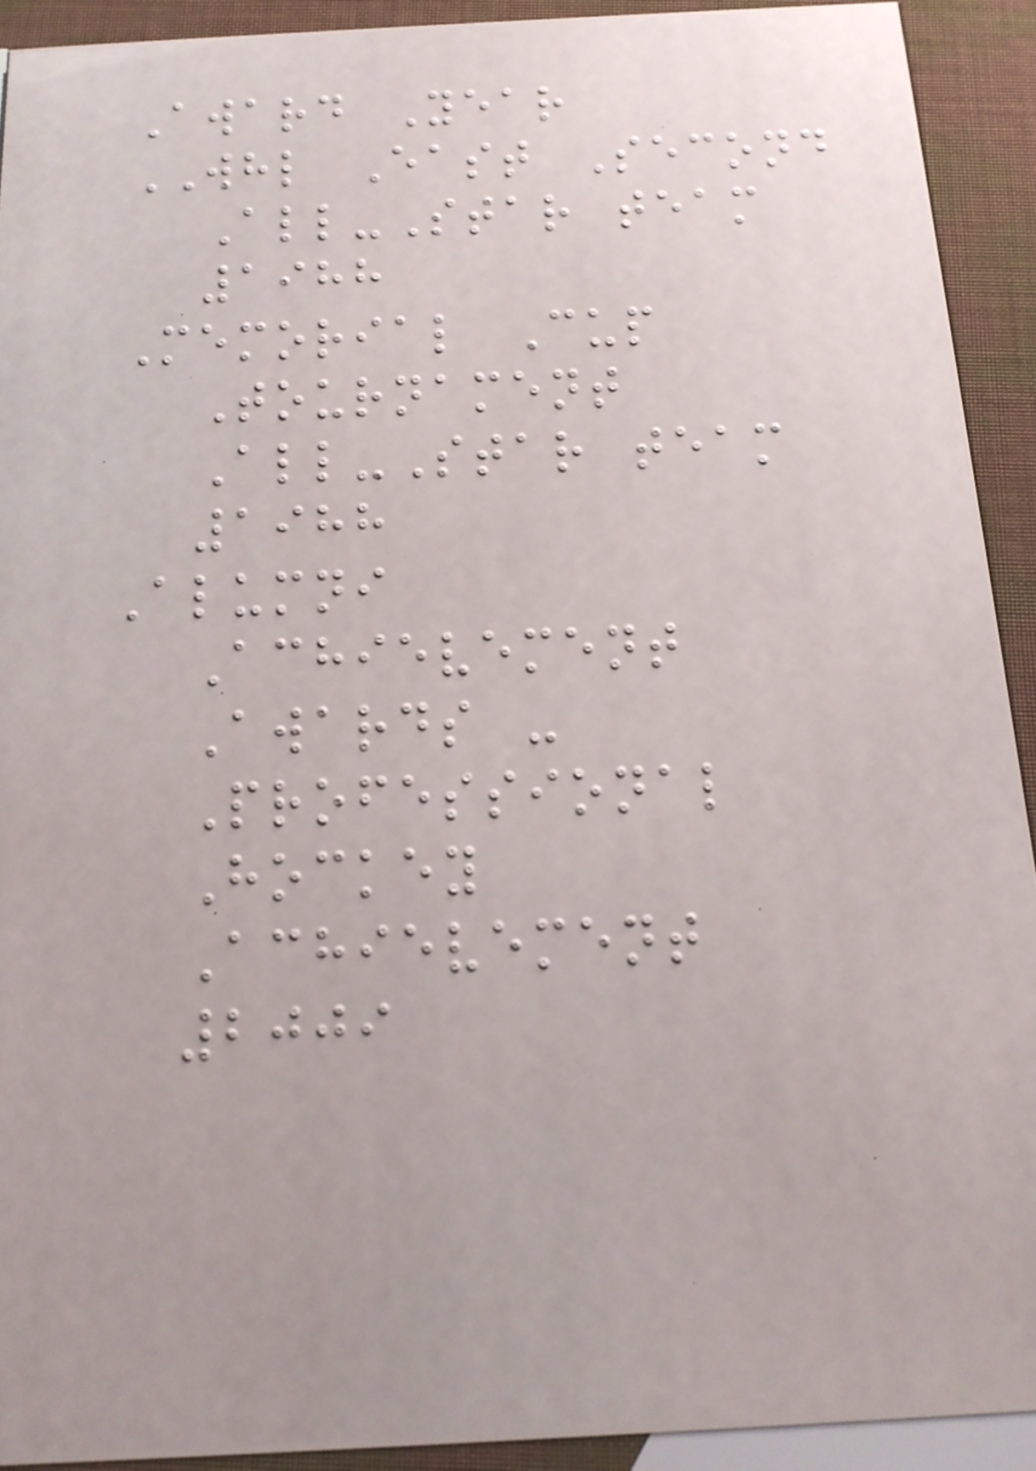Award Year
WHL East Second
All-Star team
1988
Memorial Cup
Tournament
All-Star team
1988
Alumni
Achievement
Awards -
Professional
Hockey
Achievement
2009
